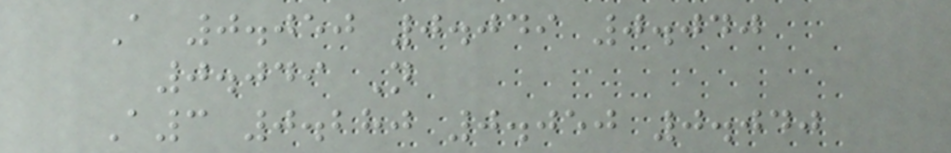A 0.050 0.049 0.040
0.049 N
A3 0.280 0.050 0.040
